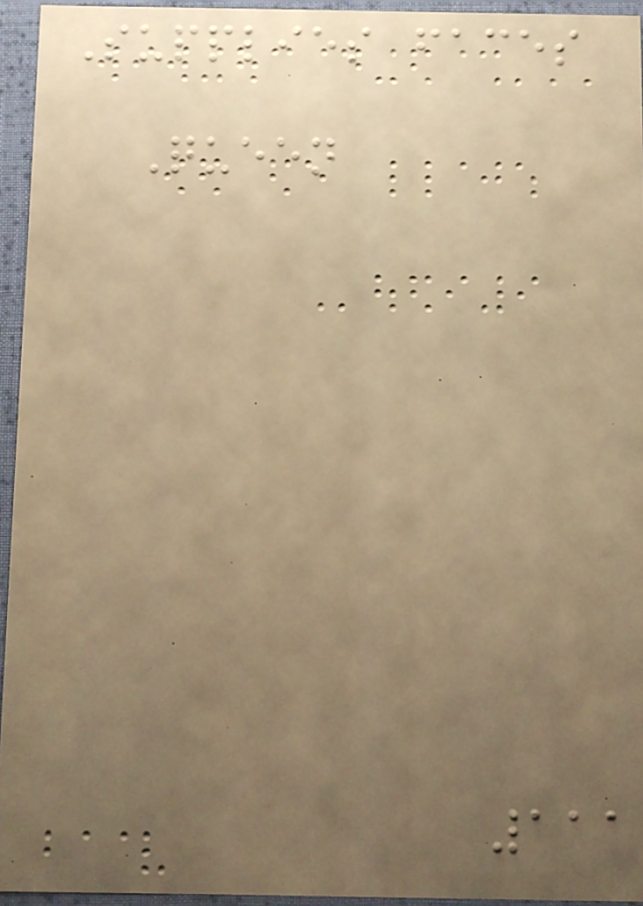Supplies faces
Queen
111
